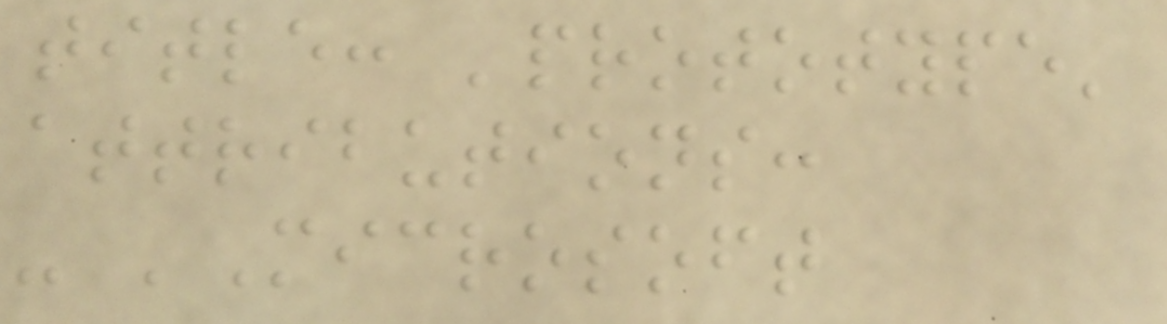title: 'prototype'
attributions:
- 'Microsoft
